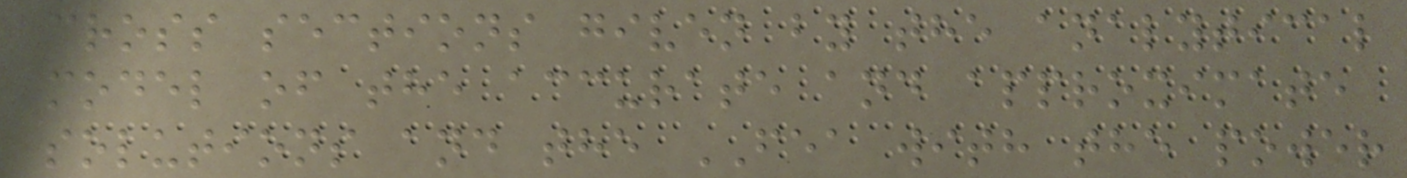cross sections given by the analytical
model of the accurate and approximate
solutions and the FEA with the power
